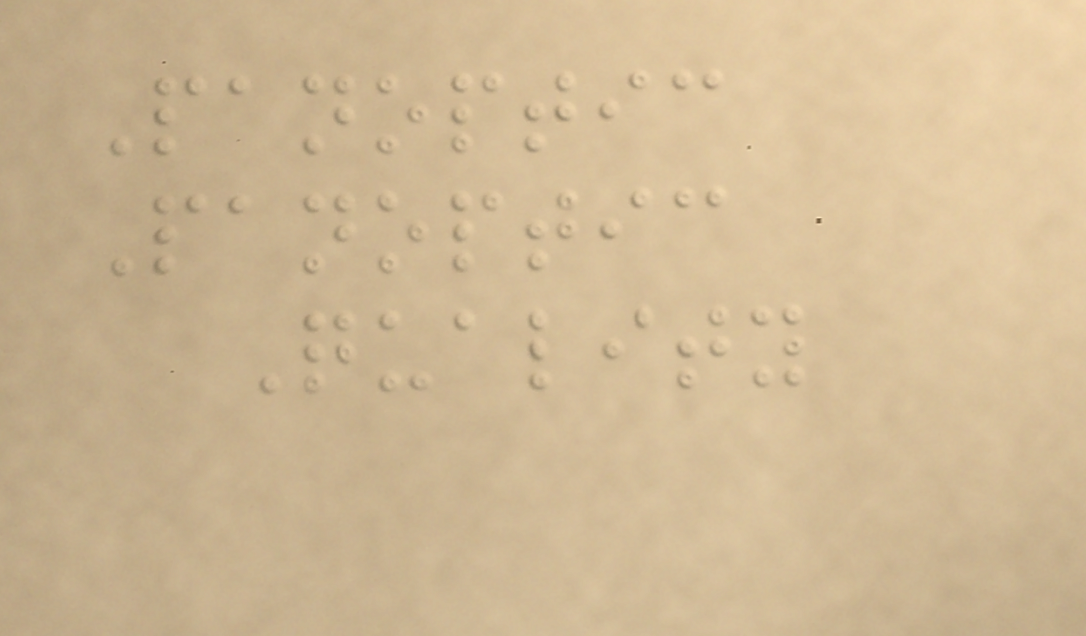Panoptic
Panoptic
Quality
